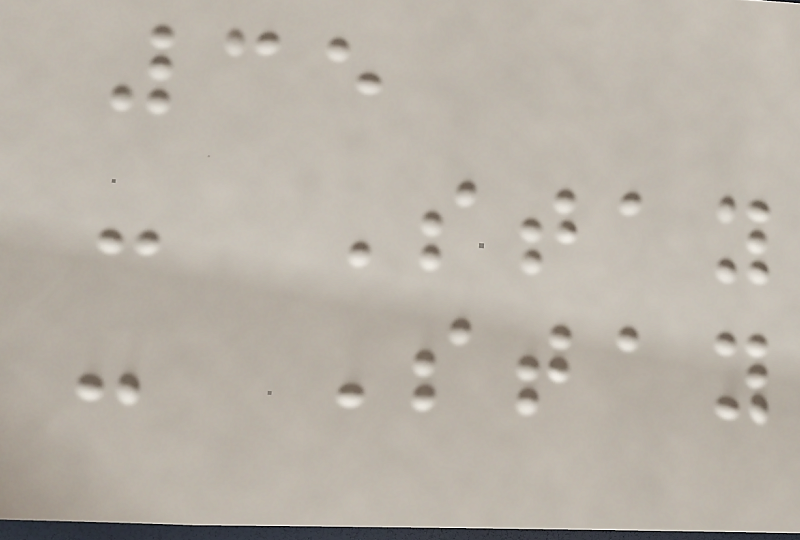35
- Stay
- Stay
